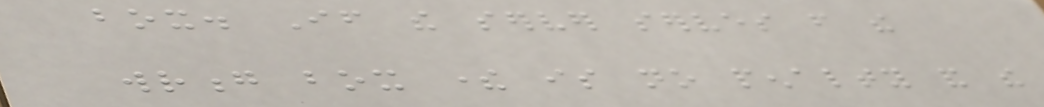box. If the server serves from the
wrong box there is no penalty and the
